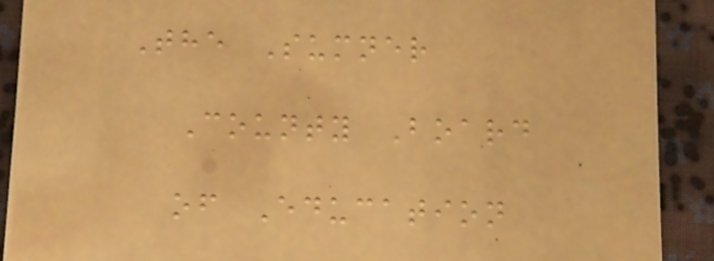The Sumner
County Board
of Education
